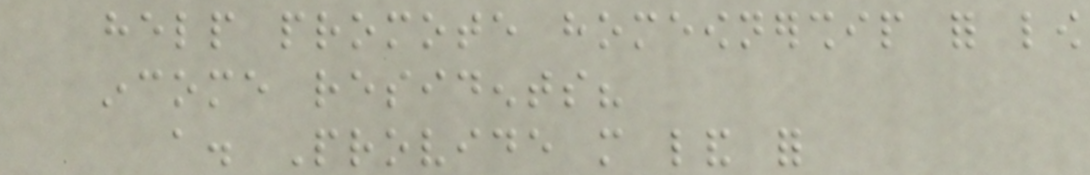help promote homeownership for low
income residents?
a. Provide more land for
